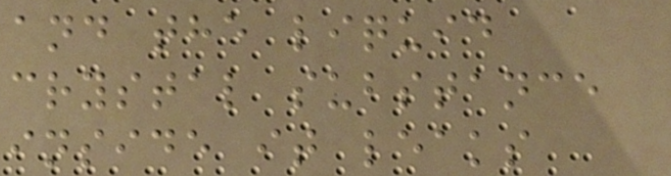and the liquid
crystal substance
inside it leaks
